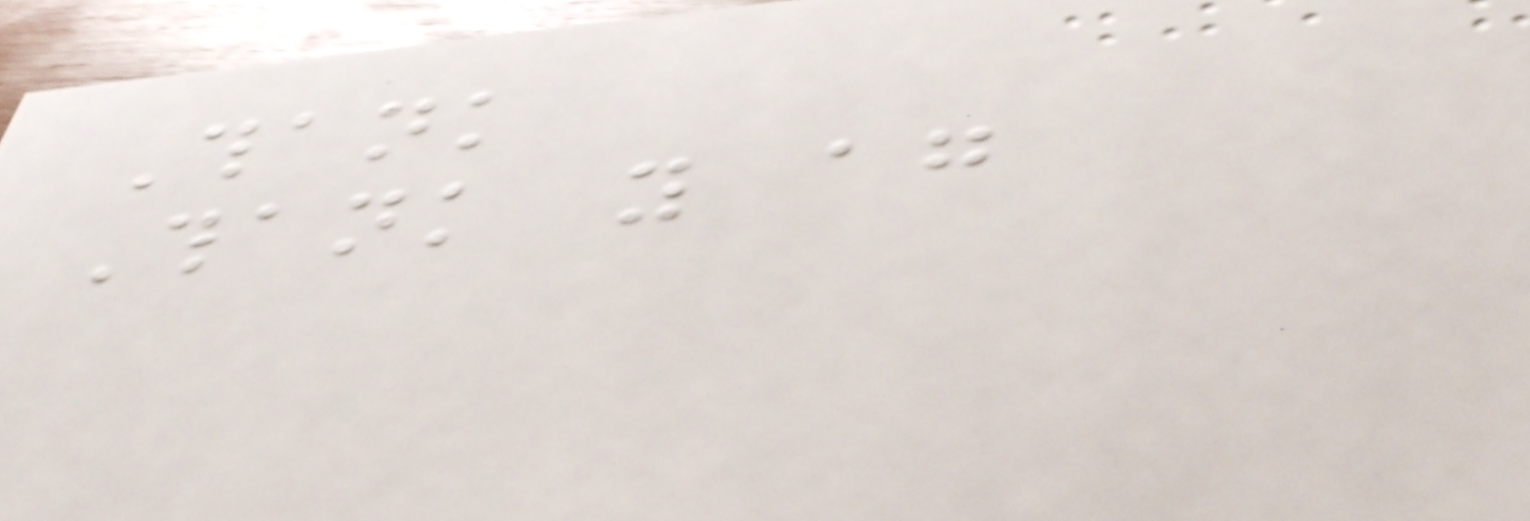Thank
Thank you again
